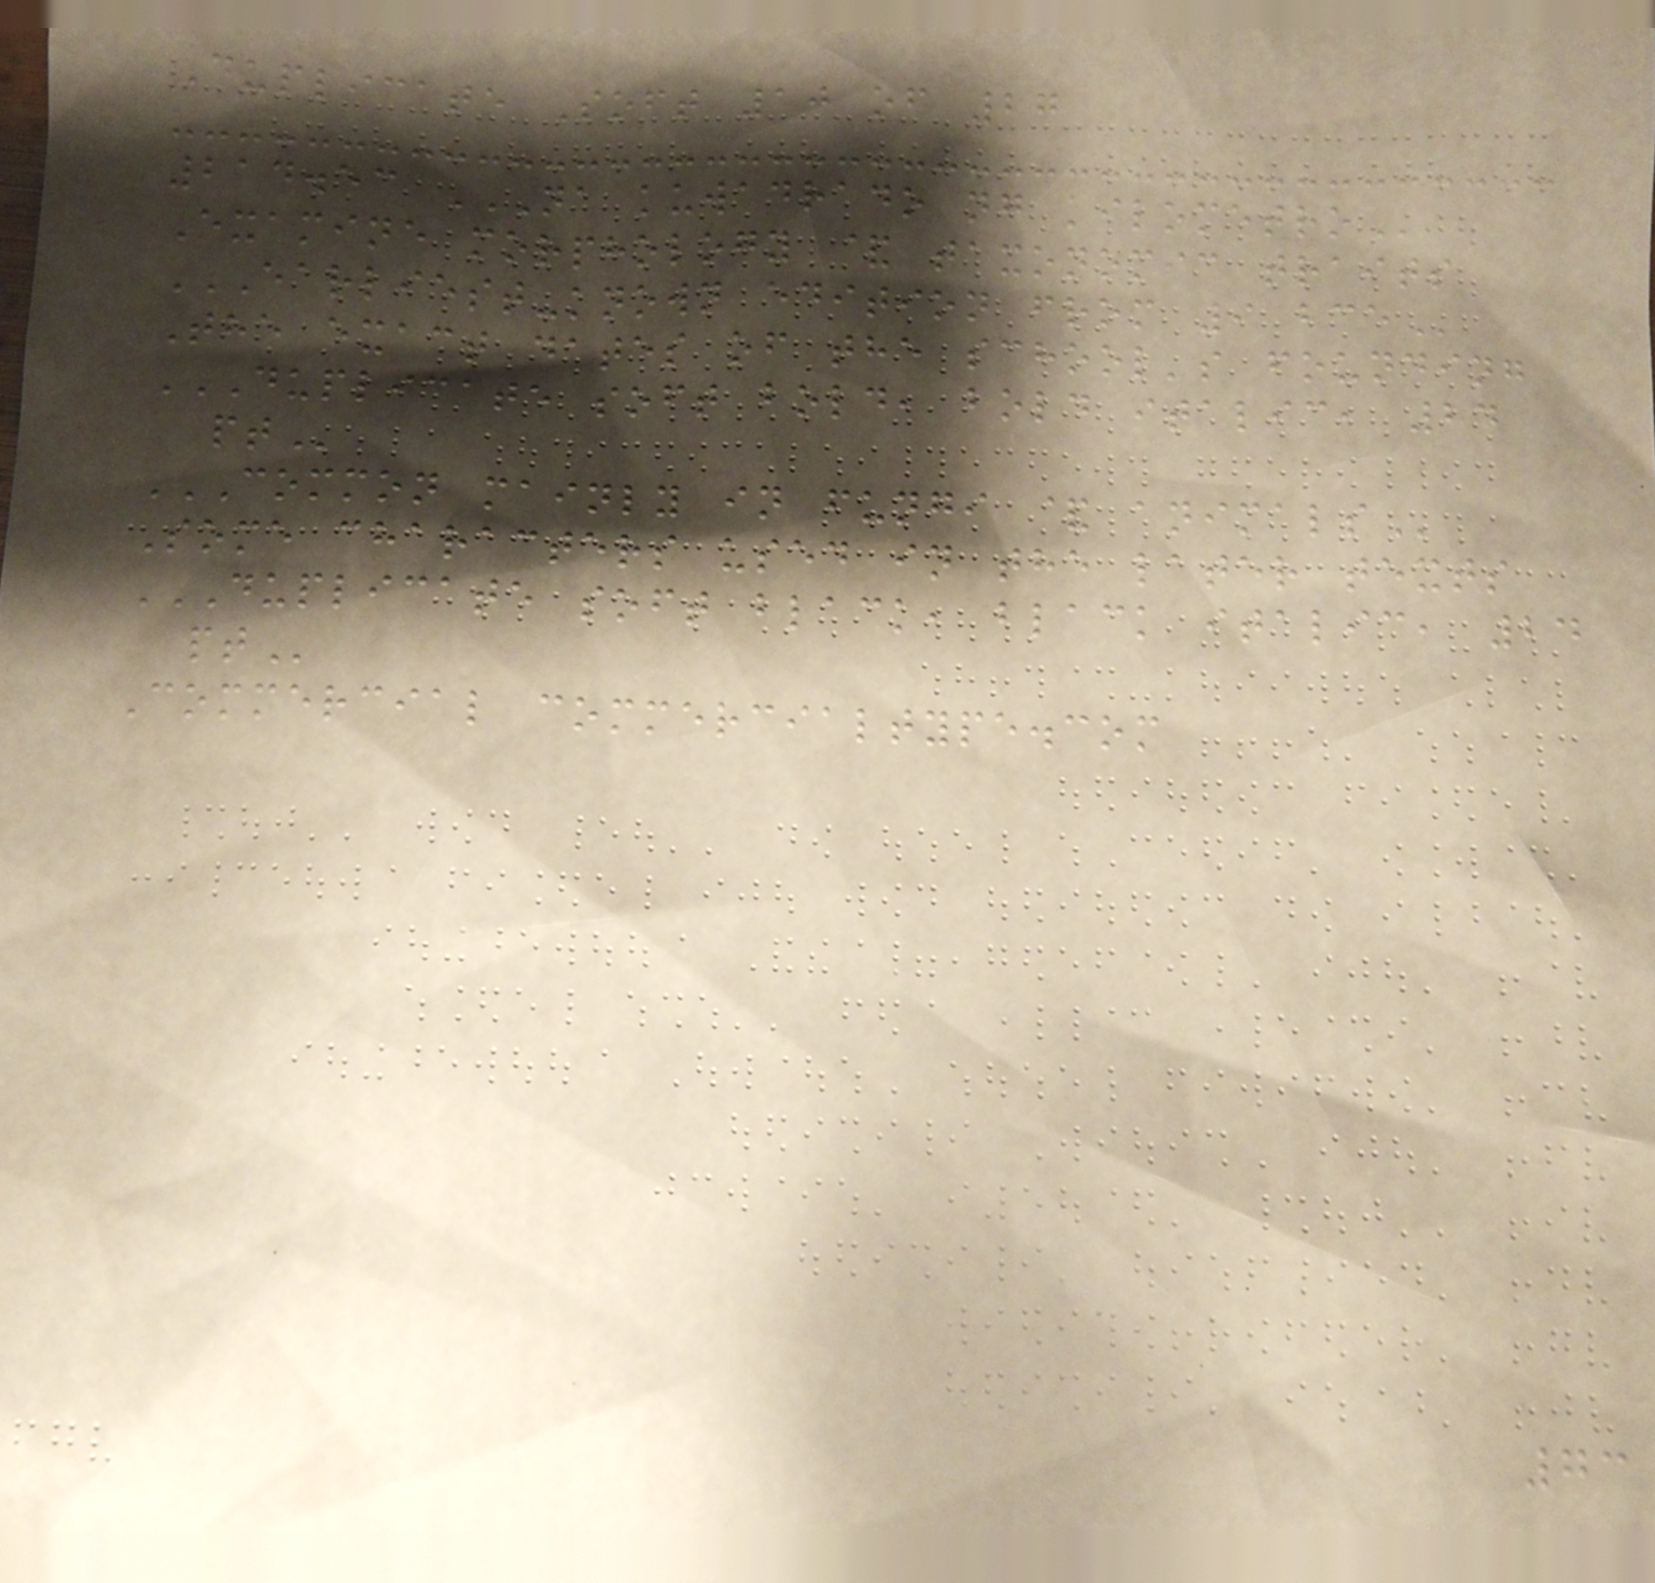Duplicate Soft 10 of 27
214.53 NA KUWADRADO NG KILOMETRO
Examine morphology & taxonomic traits
EARLIEST-KNOWN EDITION FROM 9 BCE
The exact dates of the school's founding
DUPLICATE SOFT BOLD, BOLD ITALIC, 24
PT
COMMON MAINLY IN FUNGI & ANIMALS
Some characters used in the later texts
DUPLICATE SOFT BLACK, BLACK ITALIC, 24
PT
Commercial commercialtype.com
73
